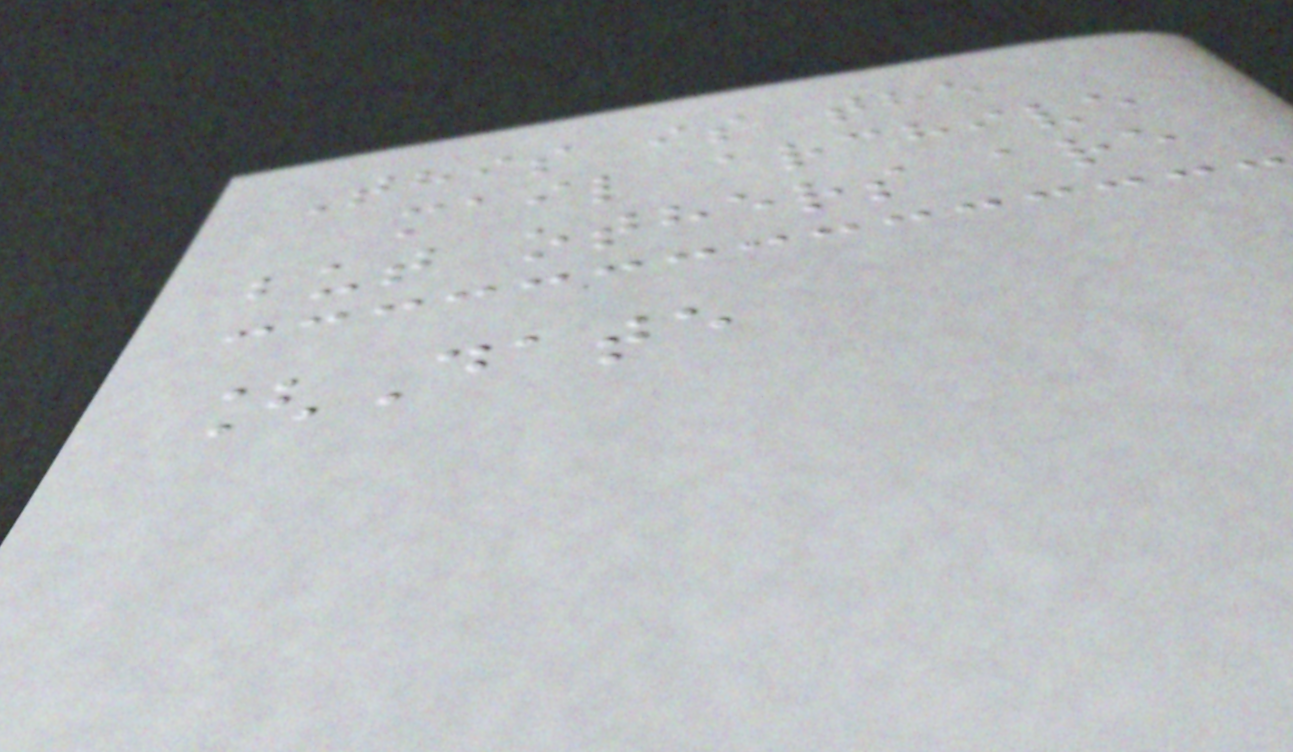This is the
mail archive
but others are
[Date
